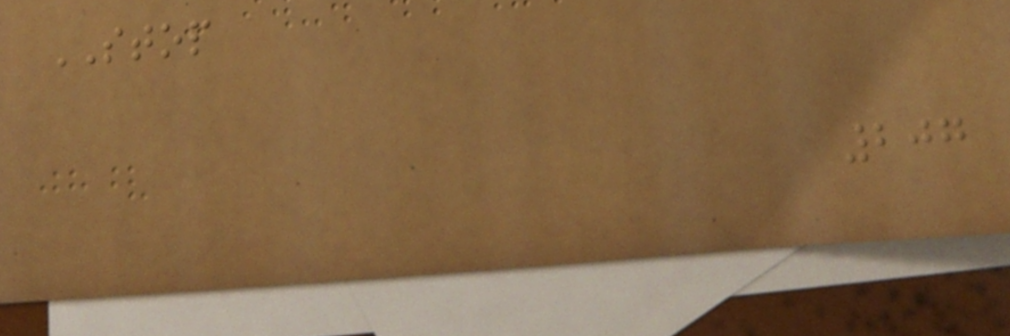STOP
207
